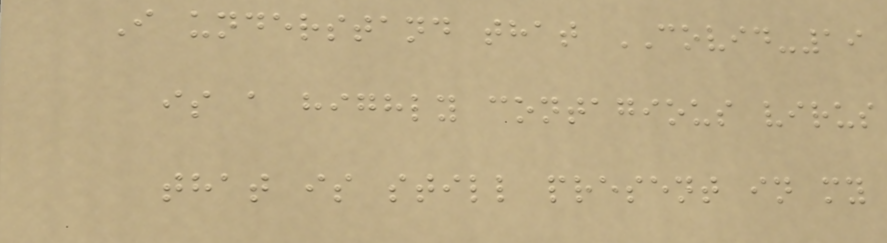I understand that COVID-19
is a highly contagious virus
that is still present in my
